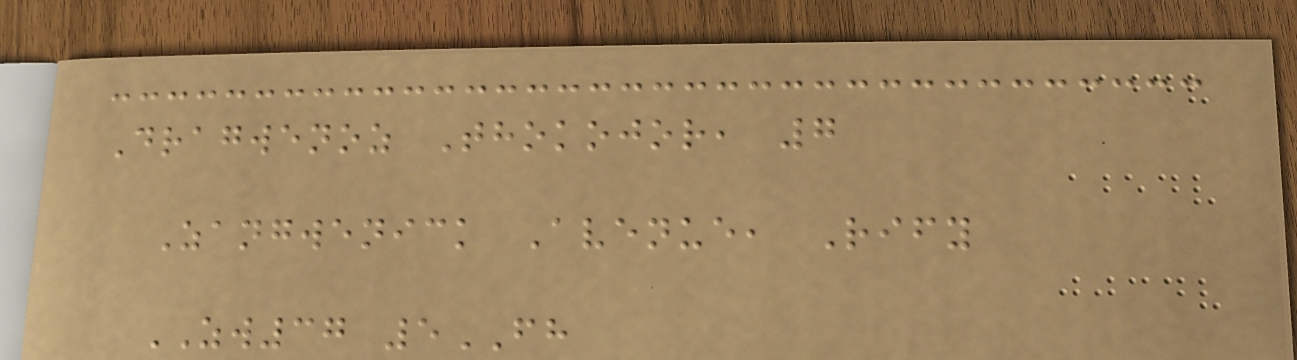Dragwenoz Thokojor, 7
Zangwenick Avenue, Rify
ZW37 5FH
